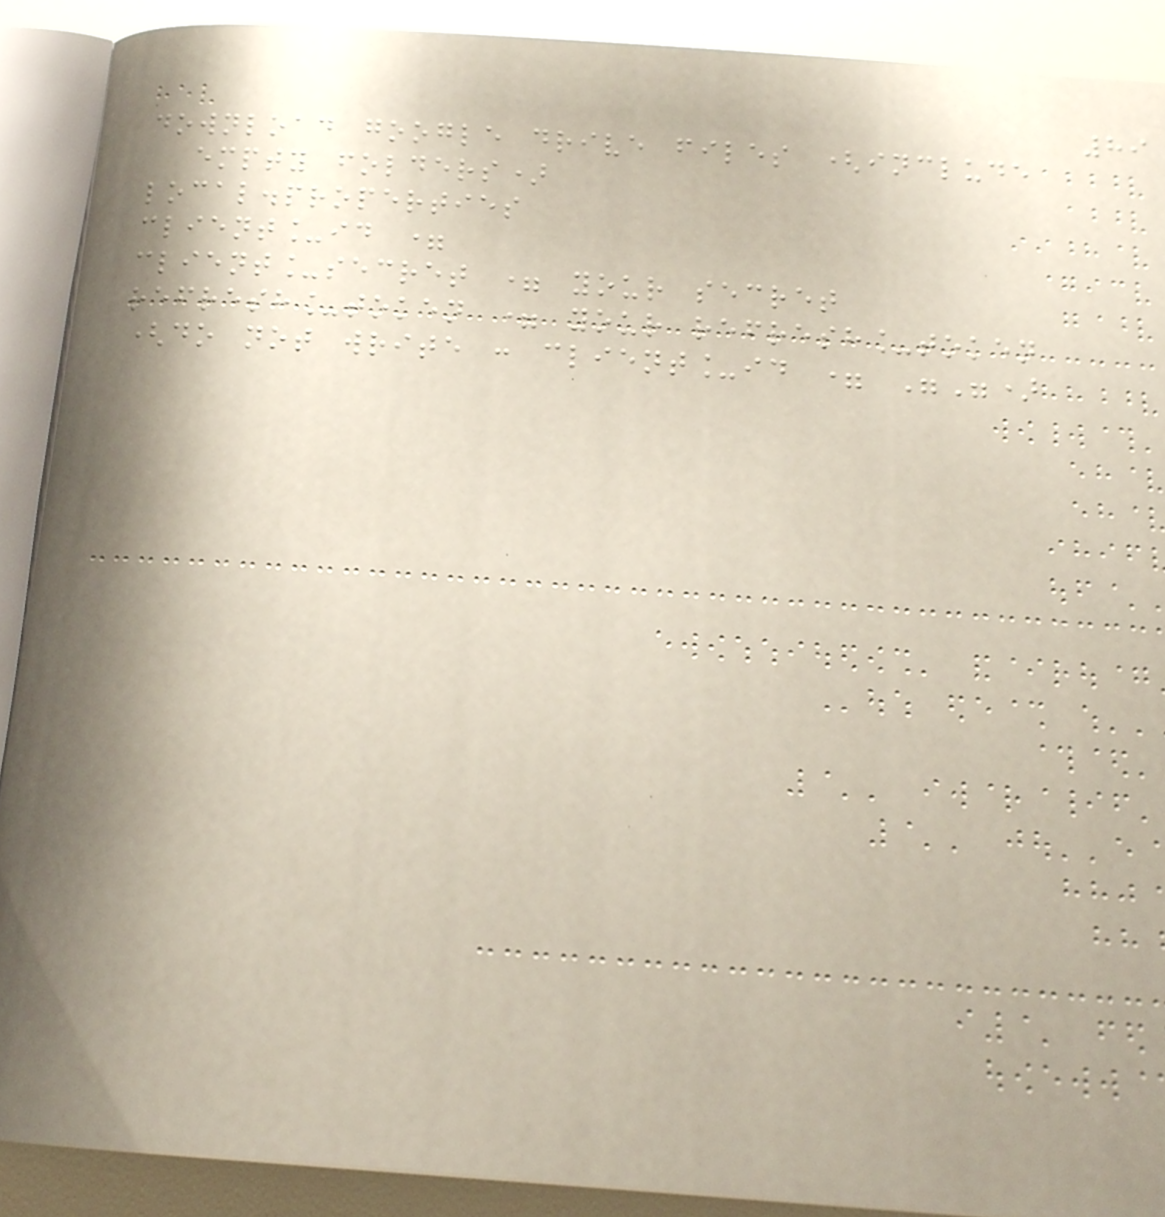89
download google drive files (include
empty folders)
local.properties
client_id =
client_secret = your secret
refresh_token = your refresh_token
(do not write : client_id = "")
